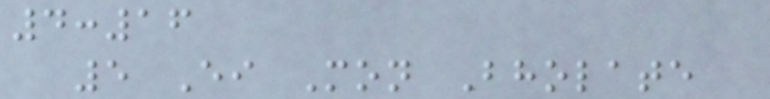4:16
5 Ei Mon Bholate
